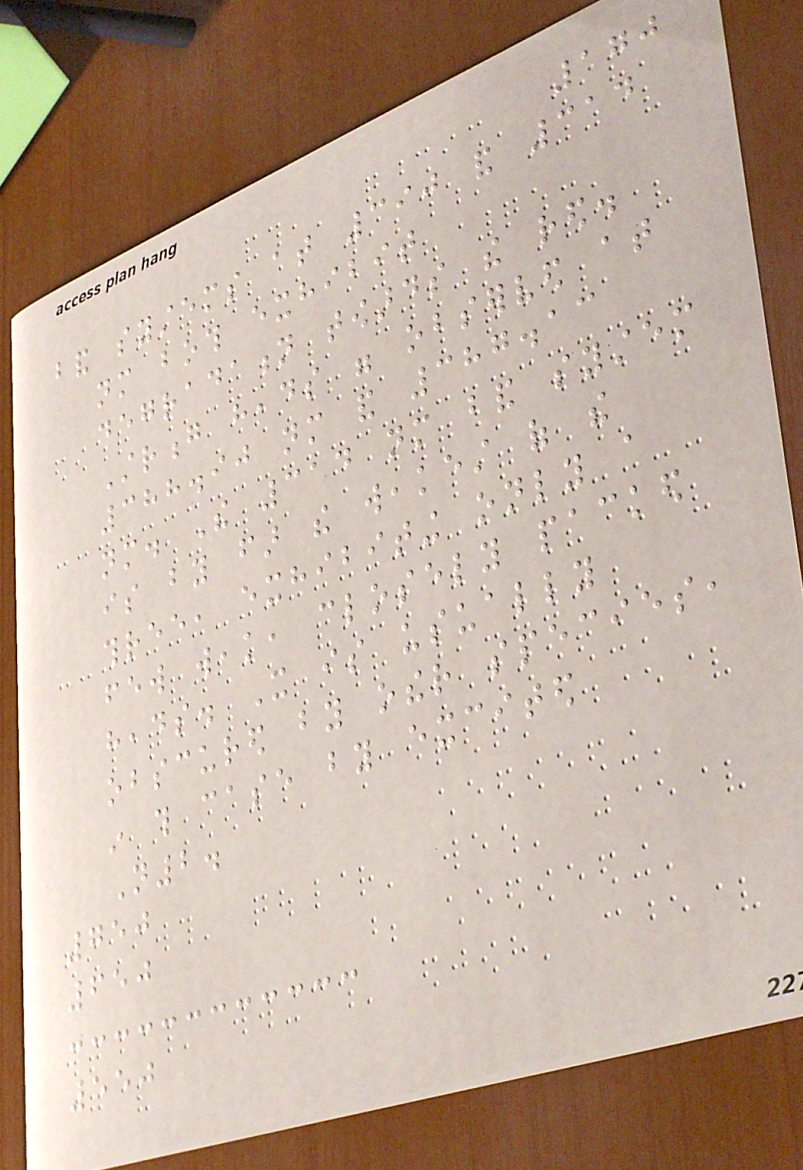170
band systems at 390 and 314
nm both exhibit
degradation towards the red.
Strong heads were observed at
388.90 nm and 387.13
nm. The 314 nm band system
is by far the weakest of the
three, exhibiting only a
few weak, closely packed
heads. It is usually
obscured by other species,
in this case by excited
N2.
750
650
550
